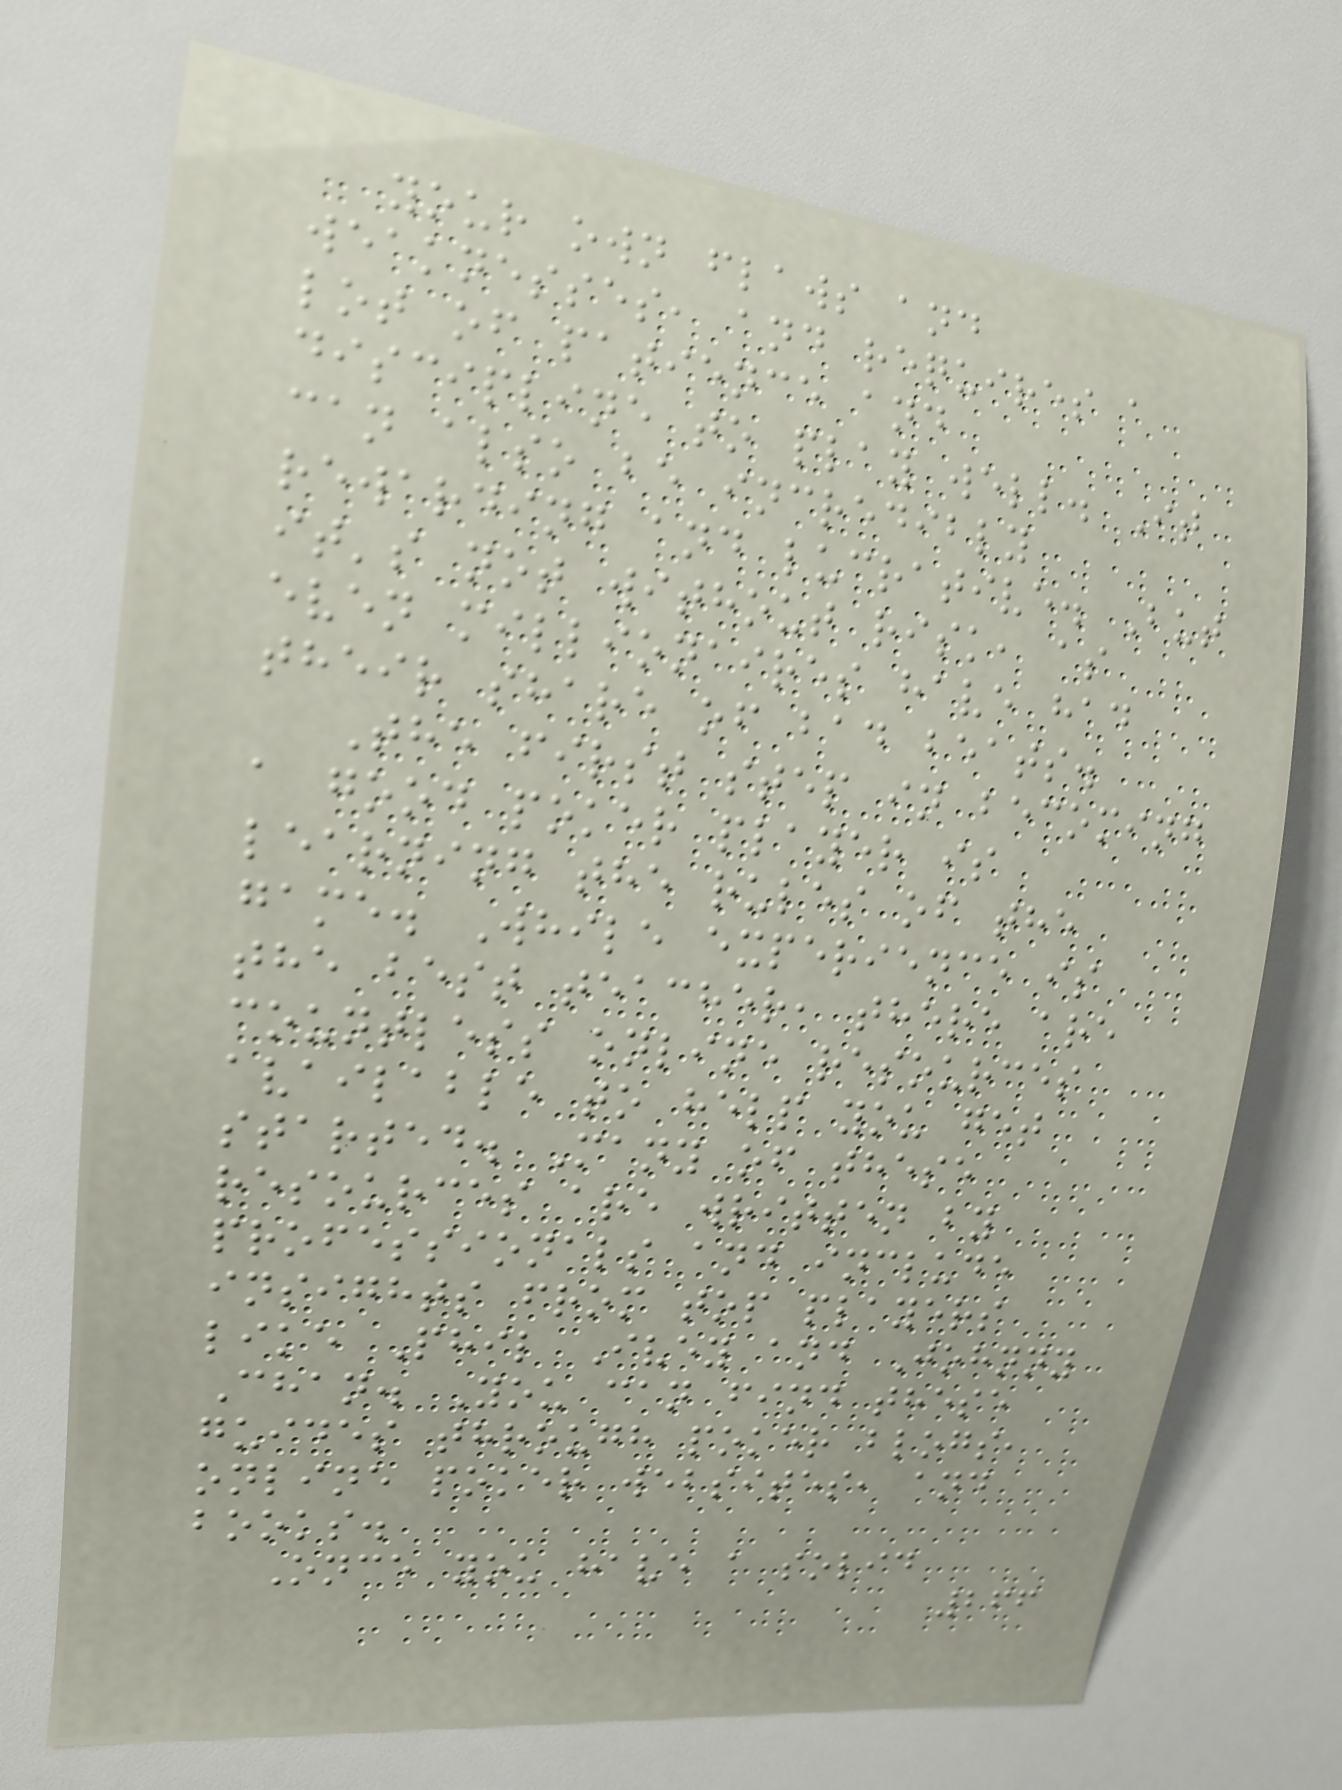your own flaws and
weaknesses, and requires a
lot of patience and
discipline to play well. It
can also be incredibly
rewarding and lucrative. But
it's not without risk, as
even millionaires have had
their share of bad beats.
The first step in becoming
a good poker player is
learning the rules of the
game. While experience is
the best teacher, there are
countless online resources
available to help you get
started. Many of these
resources are written by
professionals and include
insights from top players
like Phil Ivey and Johnny
Chan. You can find these
guides through poker blogs,
online poker websites, and
books.
Once you have a solid
266
